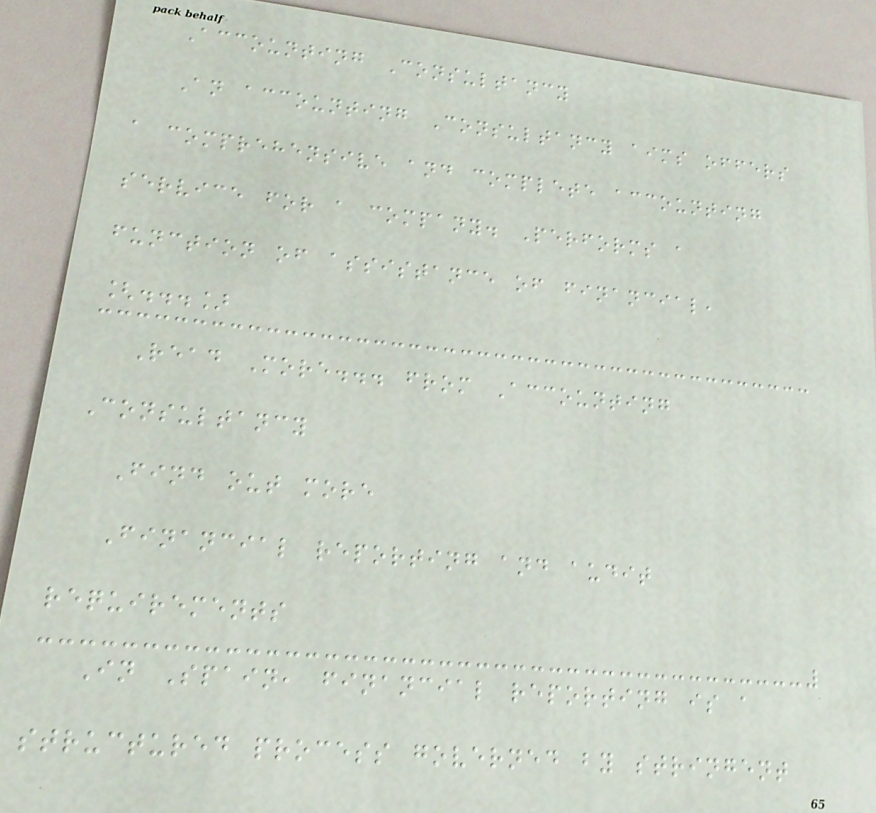Accounting Consultancy
An accounting Consultancy aims offers
a comprehensive and complete accounting
service for a company. Performs a
function of assistance of financial,
[...]
Read More... from Accounting
Consultancy
Find out more
Financial reporting and audit
requirements
In Spain, financial reporting is a
structured process governed by stringent
